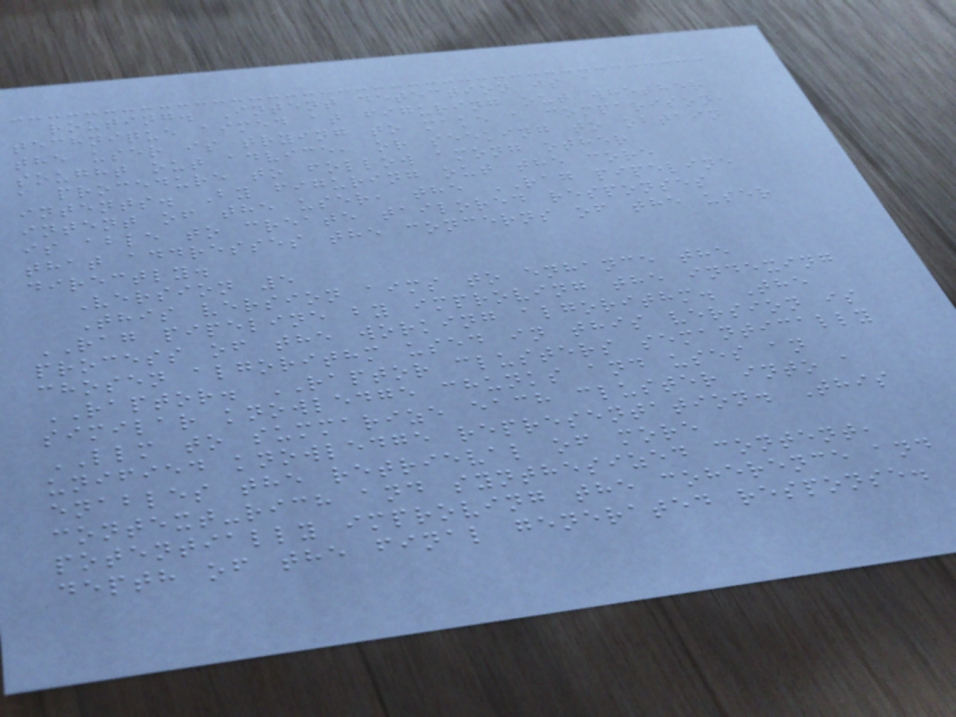routing. Intent detection is a
technique aimed at figuring out whether
the user is trying to make a comparison,
sought out advice, or seeking to obtain
a procedure to follow among other
intents. By figuring out the core
intent of the user, the RAG pipeline
is able to create tailored responses
that addresses the concerns of the user
directly.
Version 5
This version aims to enhance the
RAG pipeline by improving the indexing
process of the working algorithm. The
chosen algorithm used in this version is
RAPTOR. RAPTOR clusters semantically
similar knowledge chunks and uses an
LLM to summarize each cluster into a
unified knowledge representation. This
enables the retrieval of more
context-rich and synthesized content,
potentially improving the coherence and
depth of the final generated response.
